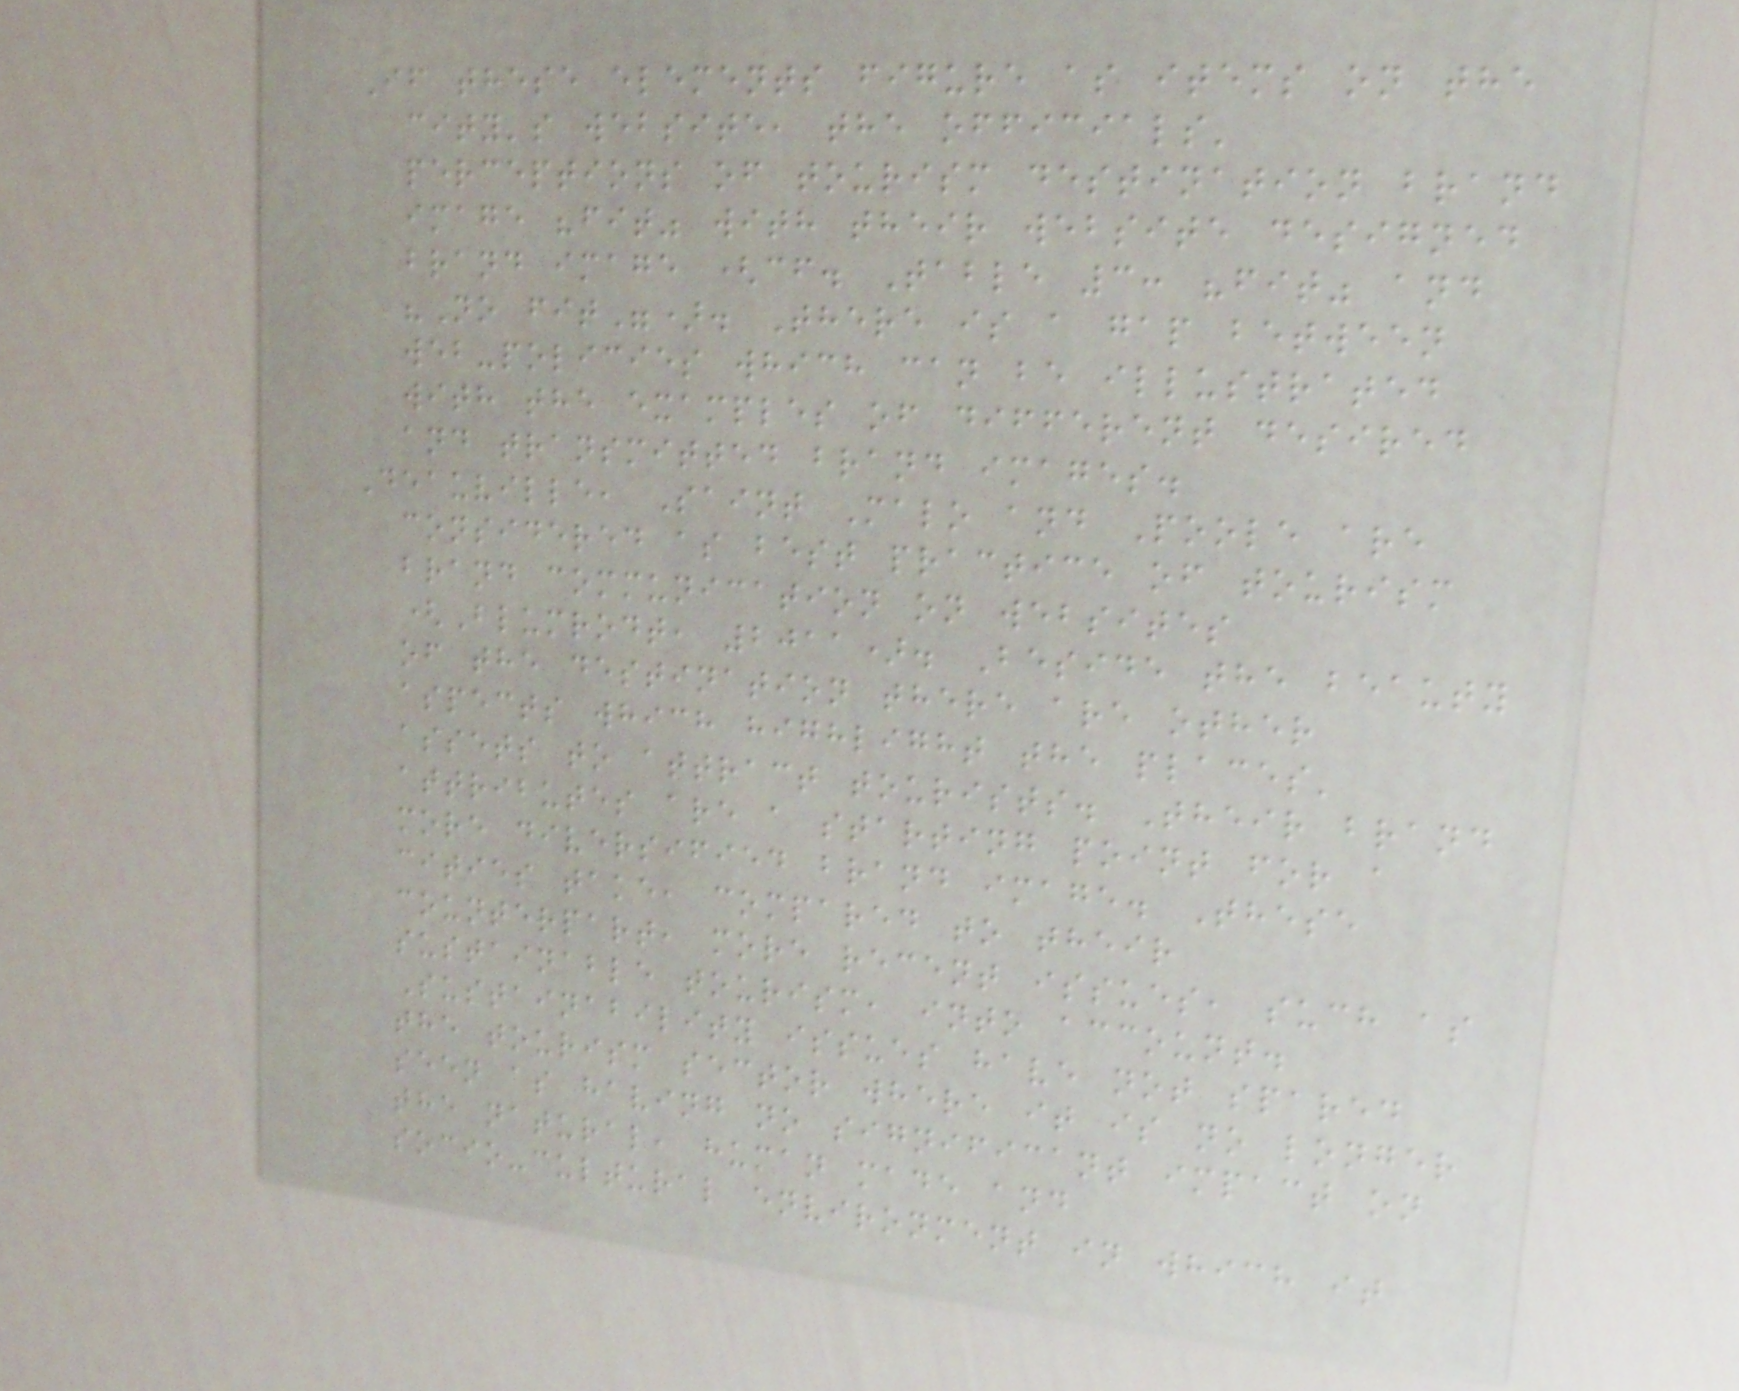If these elements figure as items on the
city's website, the officials'
perceptions of tourism destination brand
image "fit" with their website designed
brand image (cf. Table 3: "fit" and
"No fit"). There is a gap between
web-policies which can be illustrated
with the examples of different desired
and transmitted brand images.
Deauville, Saint Malo and Poole are
considered as best practice of tourism
brand communication on websites
(Blumrodt, 2011). Beside the beauty
of the destination there are other
aspects which highlight the places'
assets to attract tourists. Their brand
attributes are a starting point for a
more diversified brand image. These
cities take, compared to their
counterpart, more recent issues, such as
sustainable tourism, into account.
Sustainability issues have not spared
the tourism sector where it is no longer
seen as having no significant impact on
the natural, human made and
socio-cultural environment in which it
